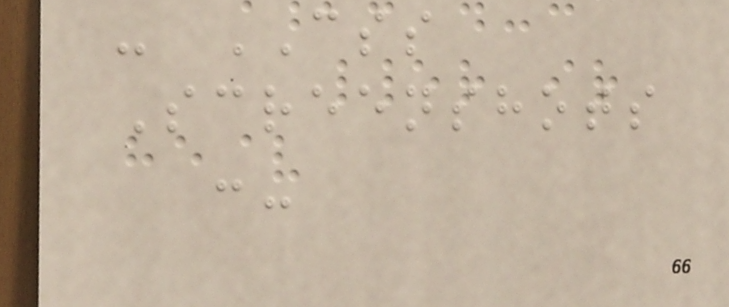- CSS
Screenshots
:-
